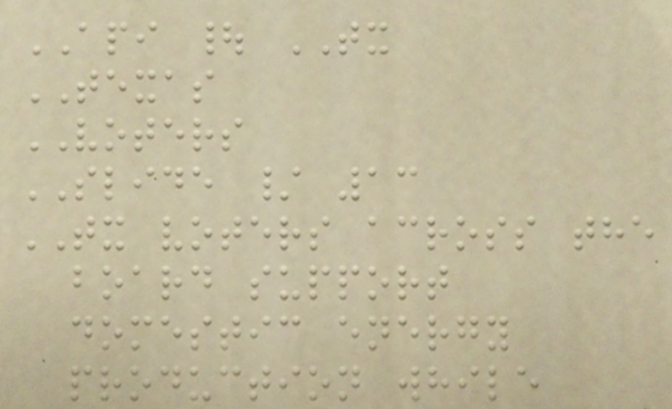API | TX
TEXAS
VOTERS
SLIDE / 13
TX voters across the
board support
domestic energy
production while
